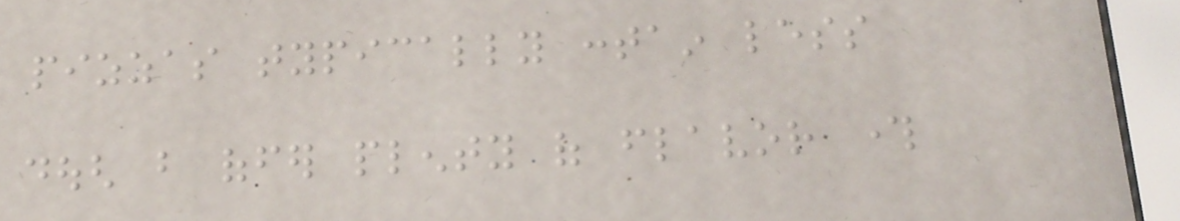pizzas typically contain less
dough but offer plenty of flavor through
